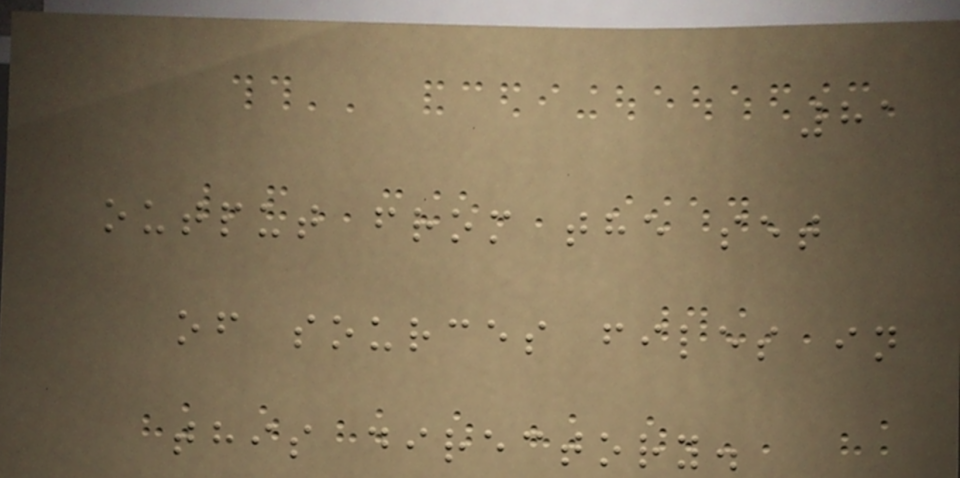81
output from the set
of sources files in
this directory.
